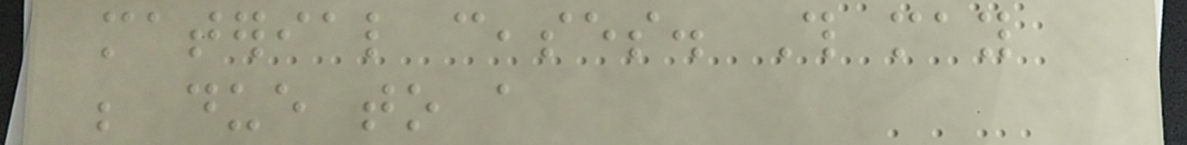material ceases. This may
be due to a
